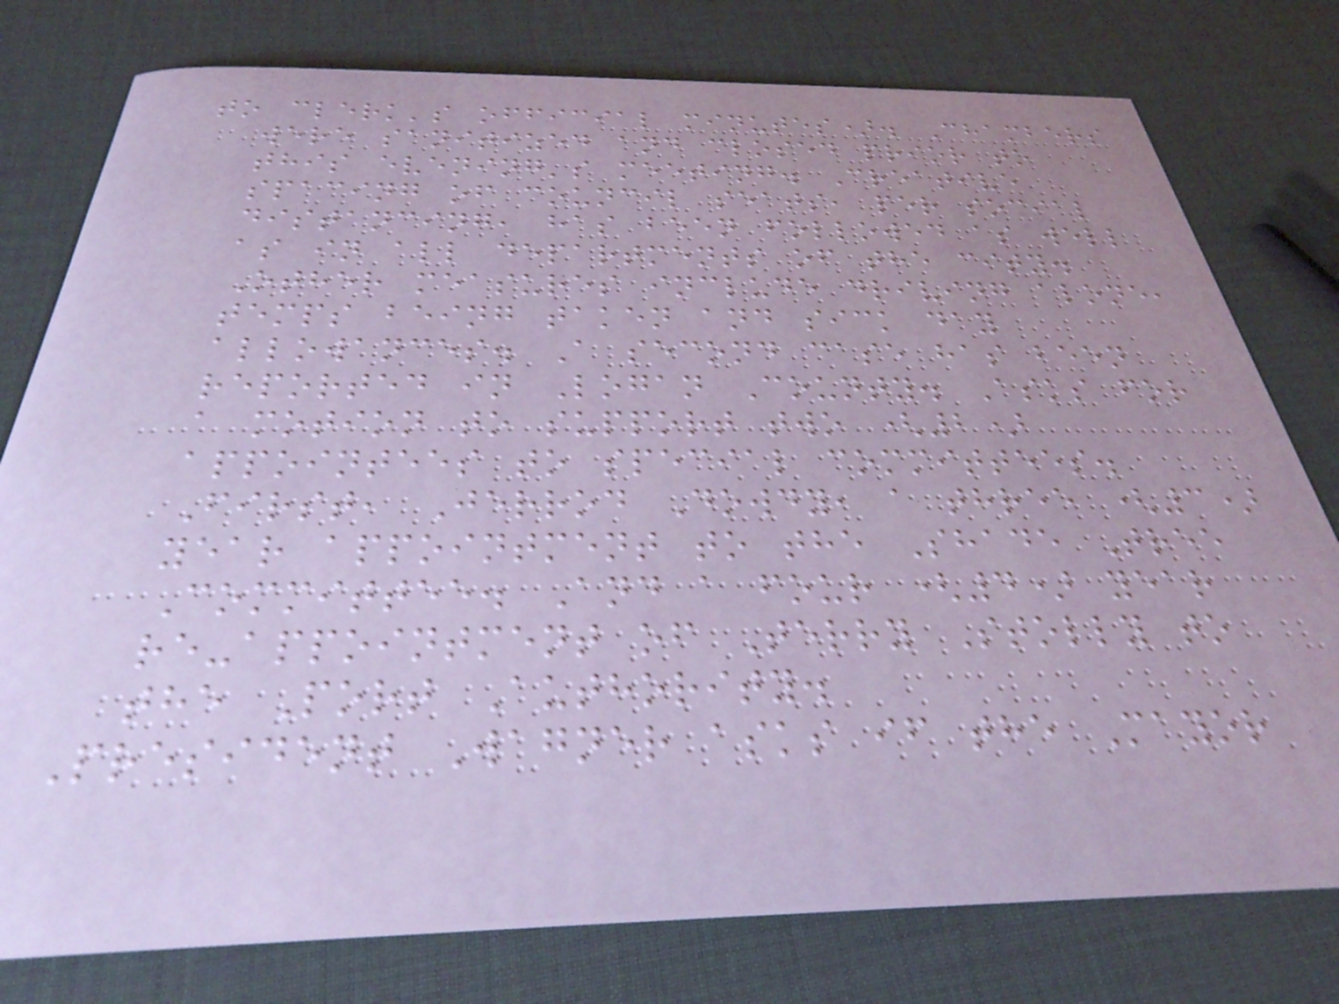to clerk's official minutes). Chambers
were sanitized and closed prior to
this evening's meeting. Creative
spacing of council seats, per social
distancing, has been followed as well
as in all departments of the city.
Other measures include driving alone,
temps being taken and sick day
allowances. A second case has been
reported in Logan County. Asks for
a motion to support two (2)
appointees to special committees.
First, Jerrod Dowdy, a three (3)
year appointment to the Shade Tree
Committee. And a four (4) year
re-appointment of Terry Stolly to
the Port Authority.
President Wagner asks if the Mayor
